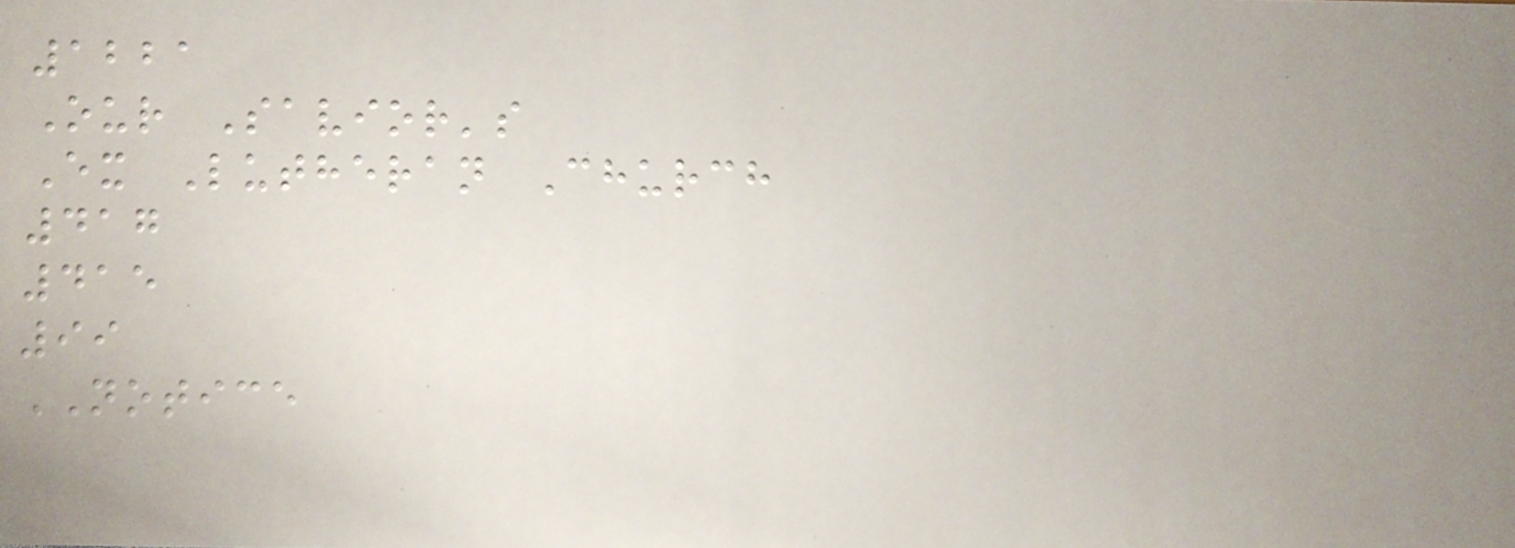1221
Our Savior's
Ex Lutheran Church
417
415
99
NOTICE
